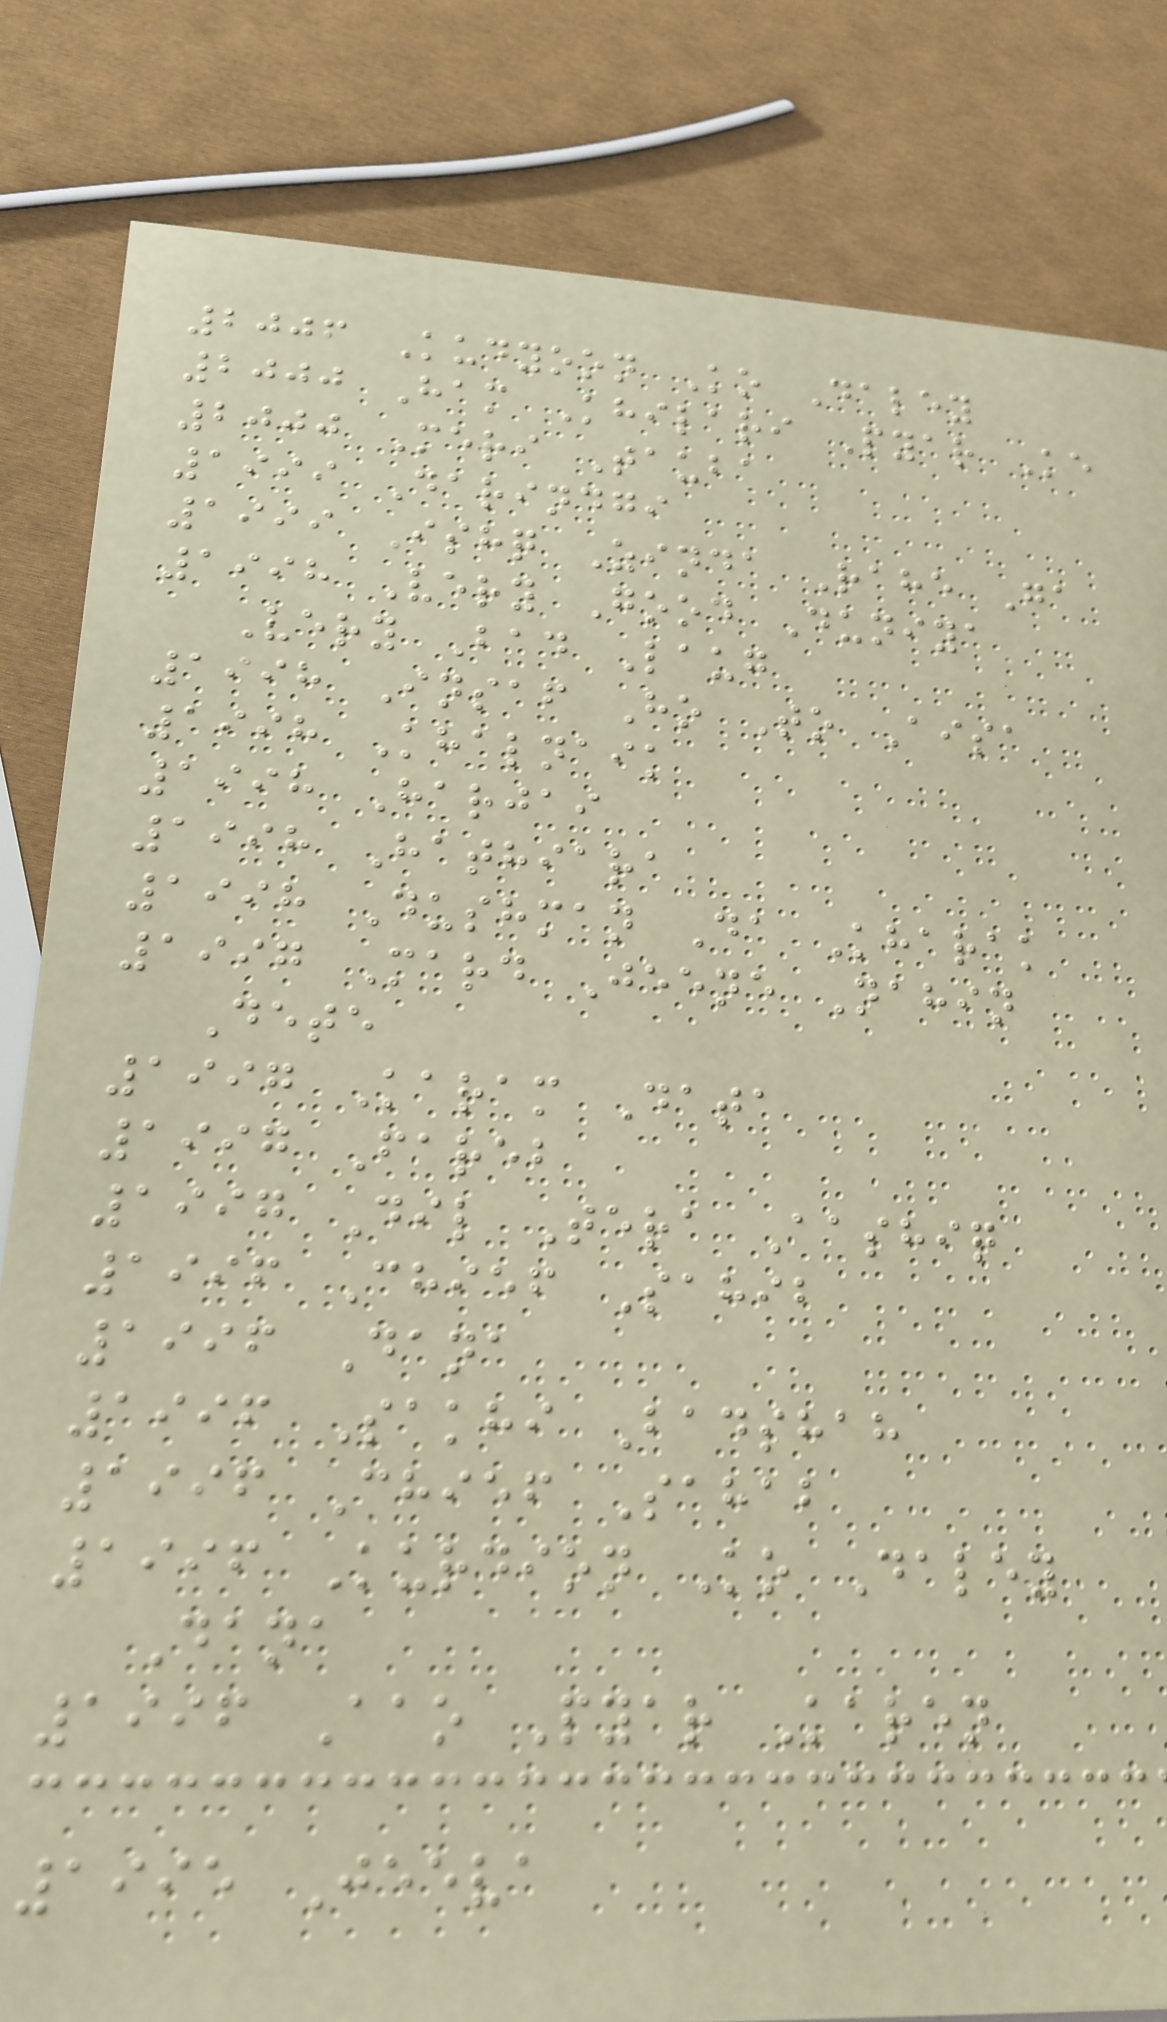2006 Kudyoon Ko Daley
2000 Ham Khilari Pyar Ke
2000 Meri Tauba
1999 Darindgi
1999 Ishq Zinda Rahe Ga
1998 Very Good Duniya
Very Bad Laug
1998 Insaf Ho To Aisa
1998 Khalnaik
1998 Harjai
1998 Hathiara
1998 Dushman Da Kharak
1997 Mard Jeene Nahin
Dete
1997 Karam Data
1997 Fareb
1997 Dil Tera Aashiq
1996 Chief Sahib
1996 Dana
1996 Sakhi Badshah
1996 Chief Sahab
1996 Kurdion Ko Daley
Dana
1996 Aao Pyar Karen
1995 Jeeva
